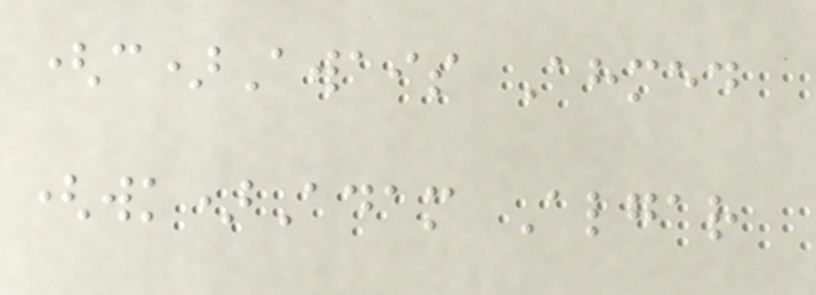(c)Awais Ahmed
(wk)Adam Algar
